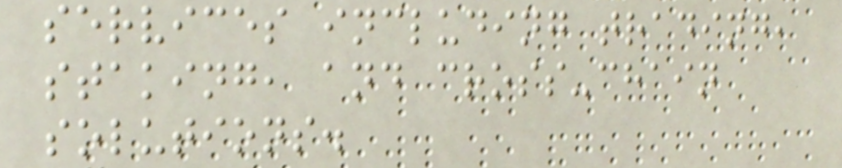services including trading,
staking, and cross-chain
solutions.
